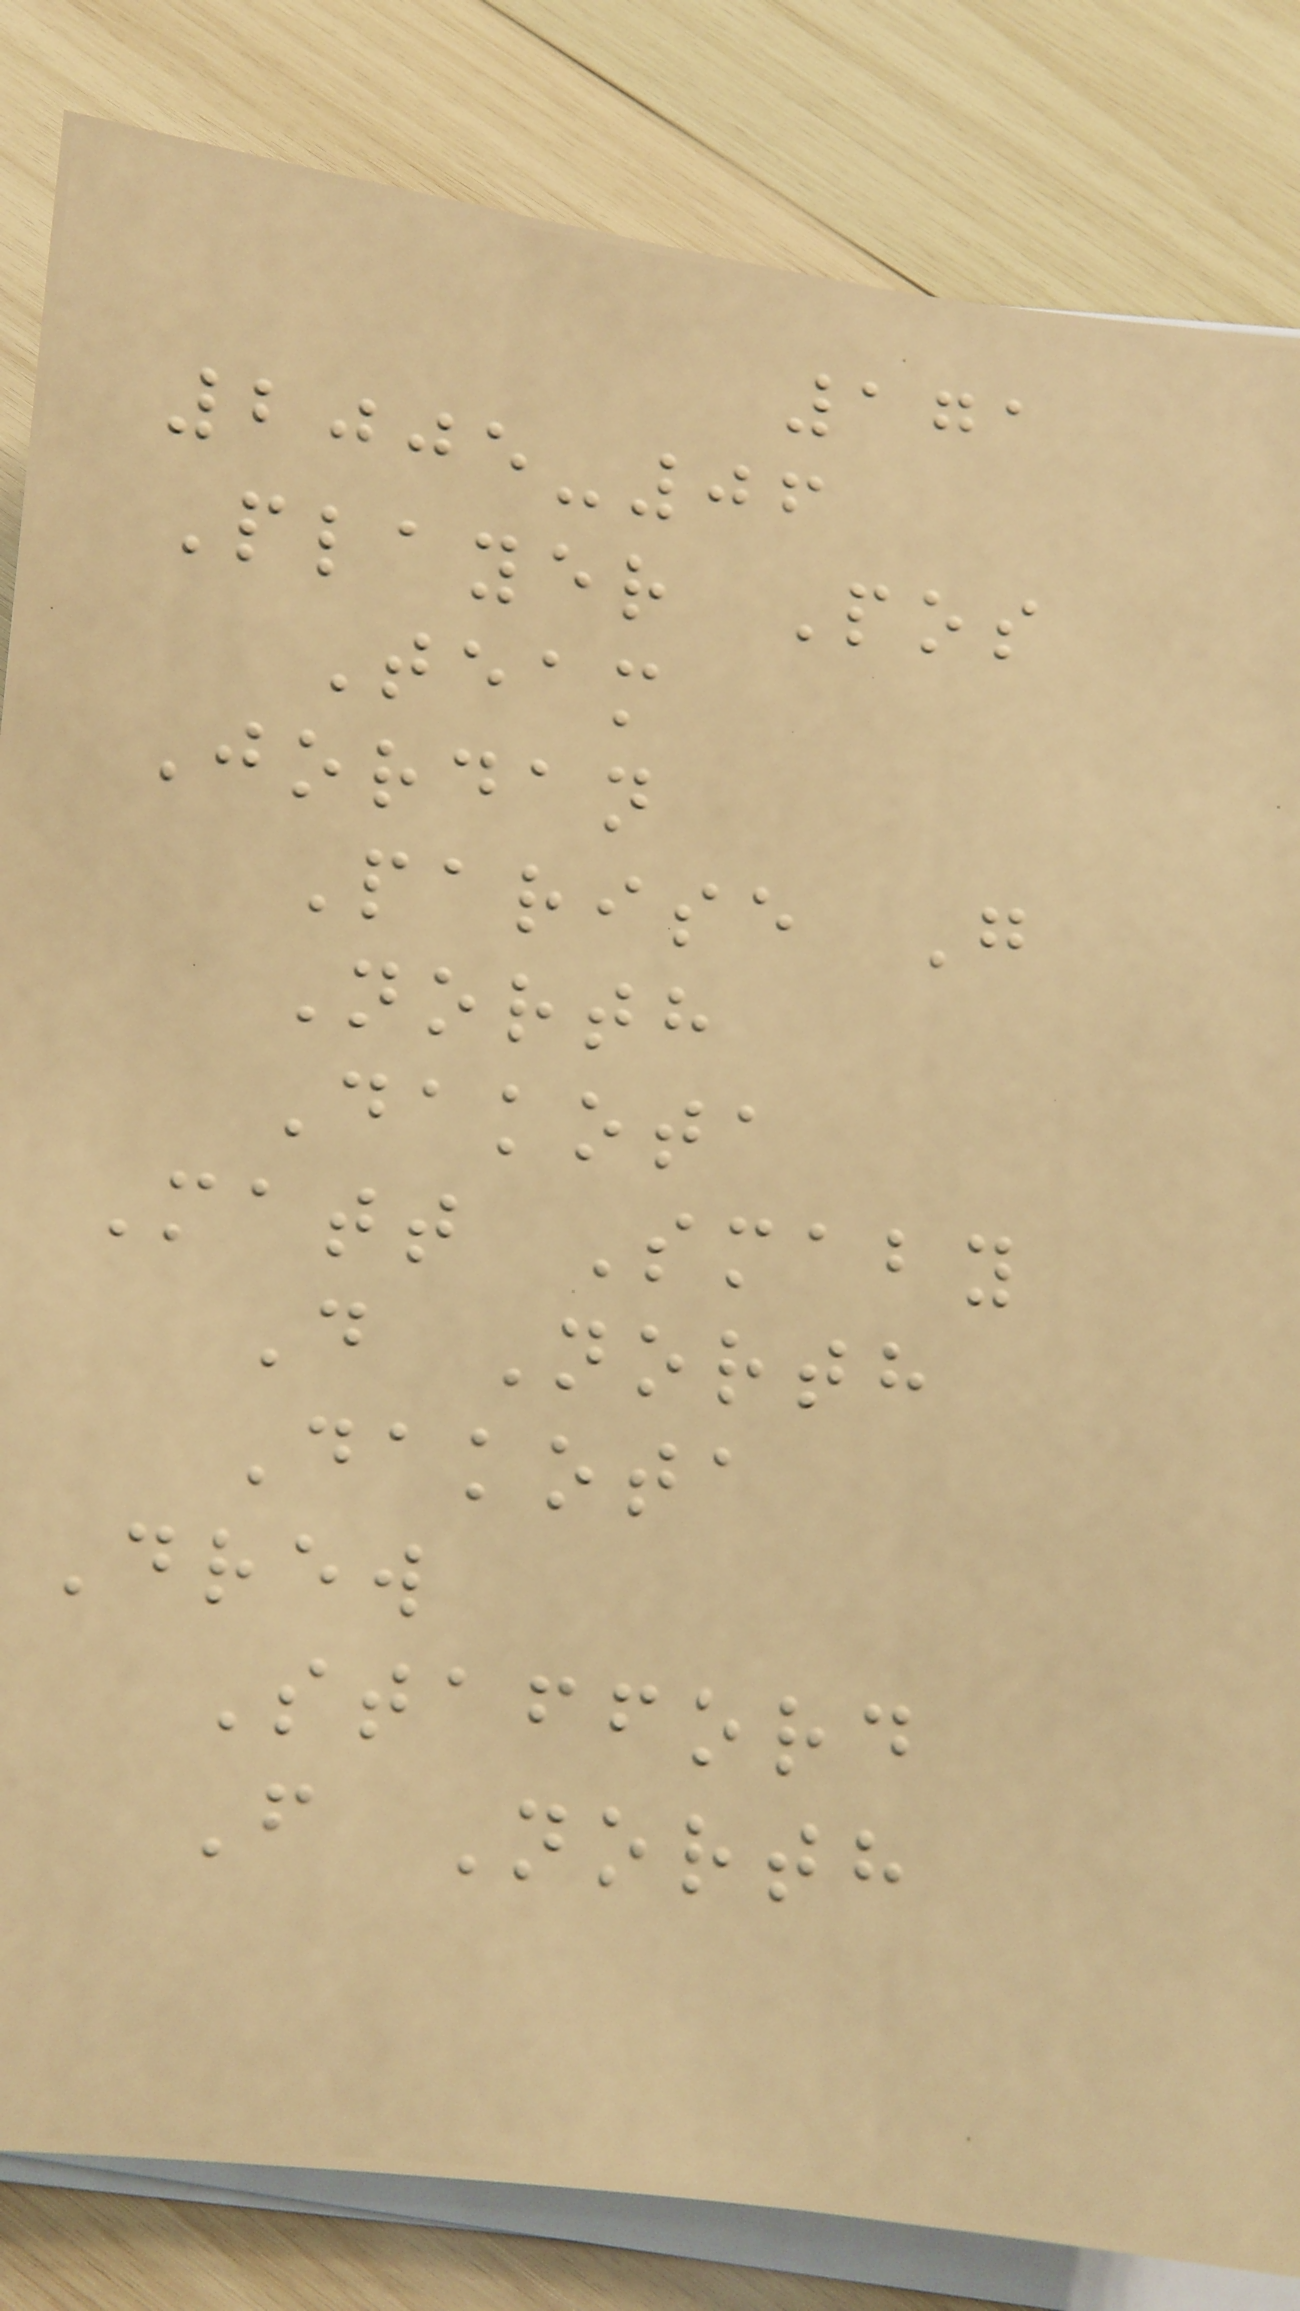171
2005-06
Player Pos
Team
Jordan
Parise G
North
Dakota
Matt Smaby
D North
Dakota
Drew
Stafford
F North
